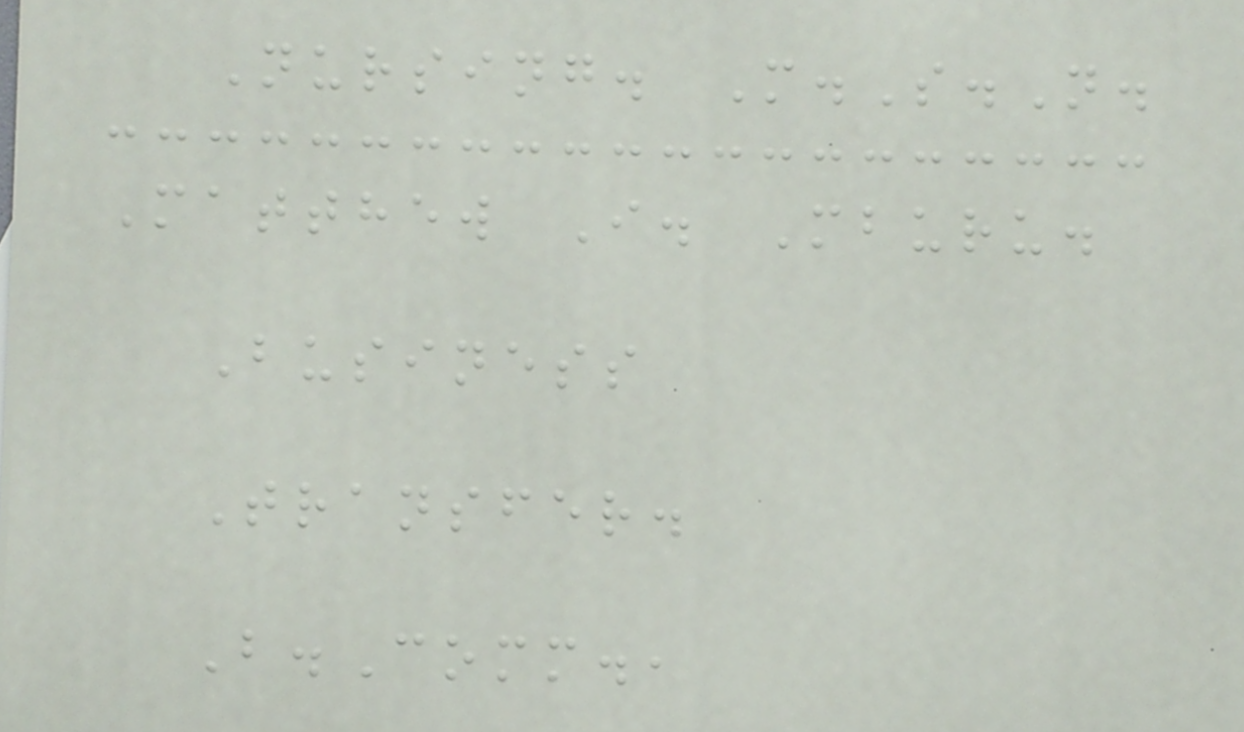Nursing. M.S.N.
Matthew I. Mburu.
Business
Transfer.
B.Comm.,
